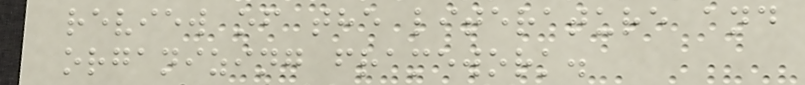review of the literature and
organizing framework.
